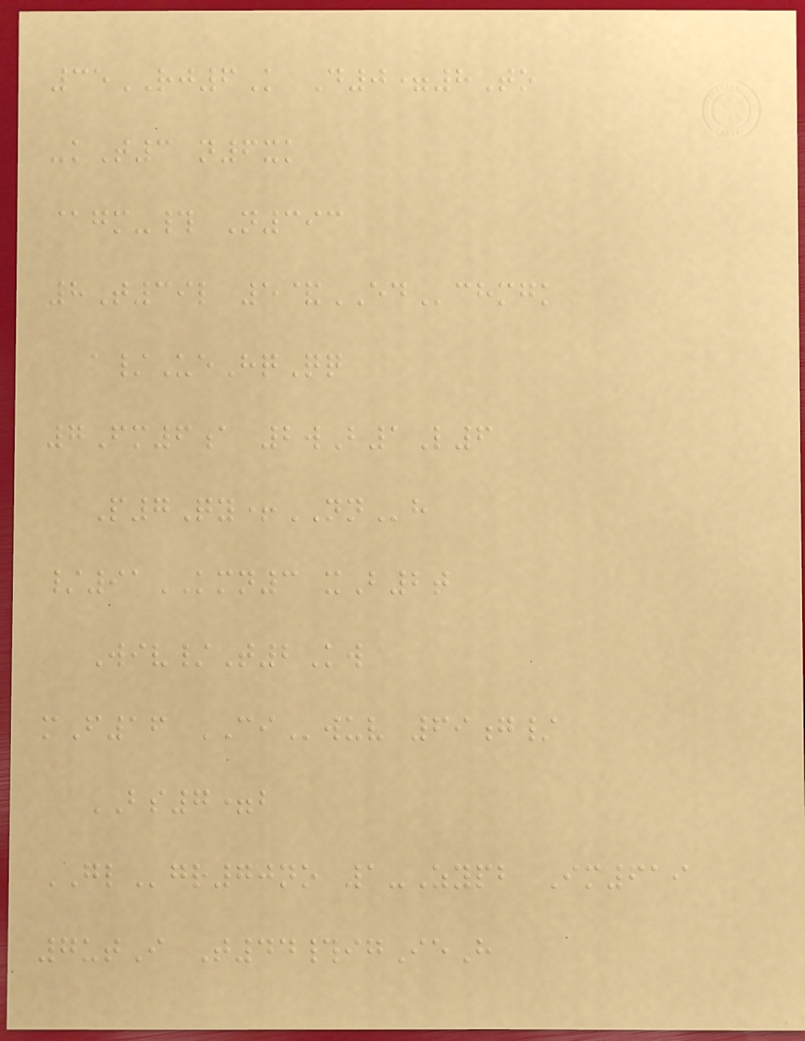35RJ6K D0=8To
-kT3 n6xk
@gm-# N393
8T39l 5&EDchmgk
a/UeHqQq
7Fm6a 2wB1L6
P7Qy+NNh
/91KMN3 xB2t
Wiv/T2Kw
mF16 CIwuv 69g/
BS7=b
GLgr70no 1-Zypb Im619
7utI T44#igIeH
